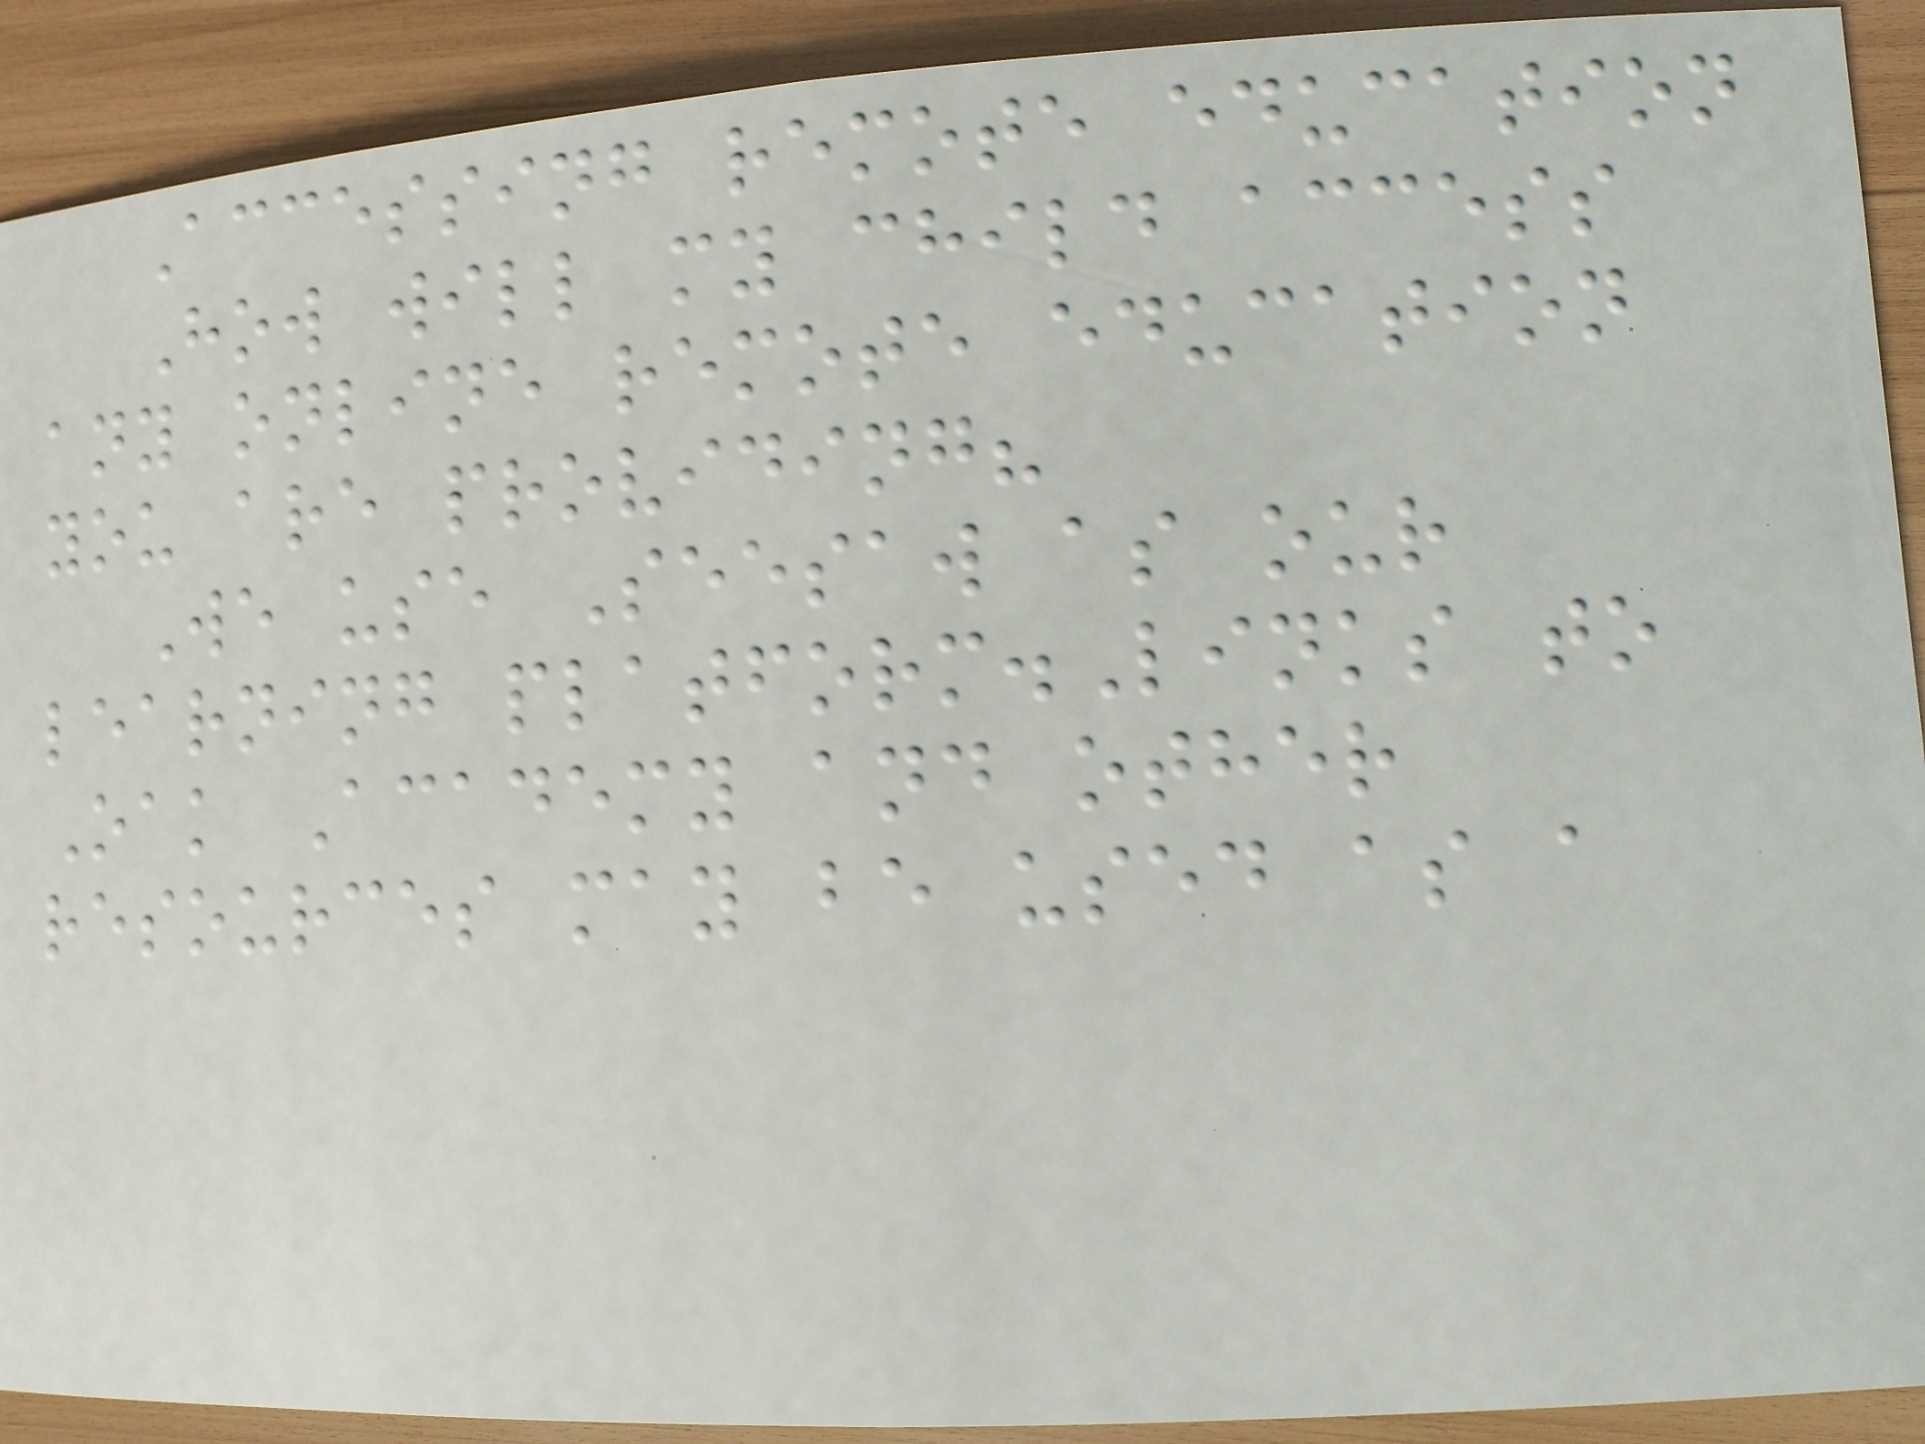Accessing remote education
How will my child access
any online remote education
you are providing?
We use Seesaw as our
learning platform.Links to
Oak Academy and other
resources may be used as a
